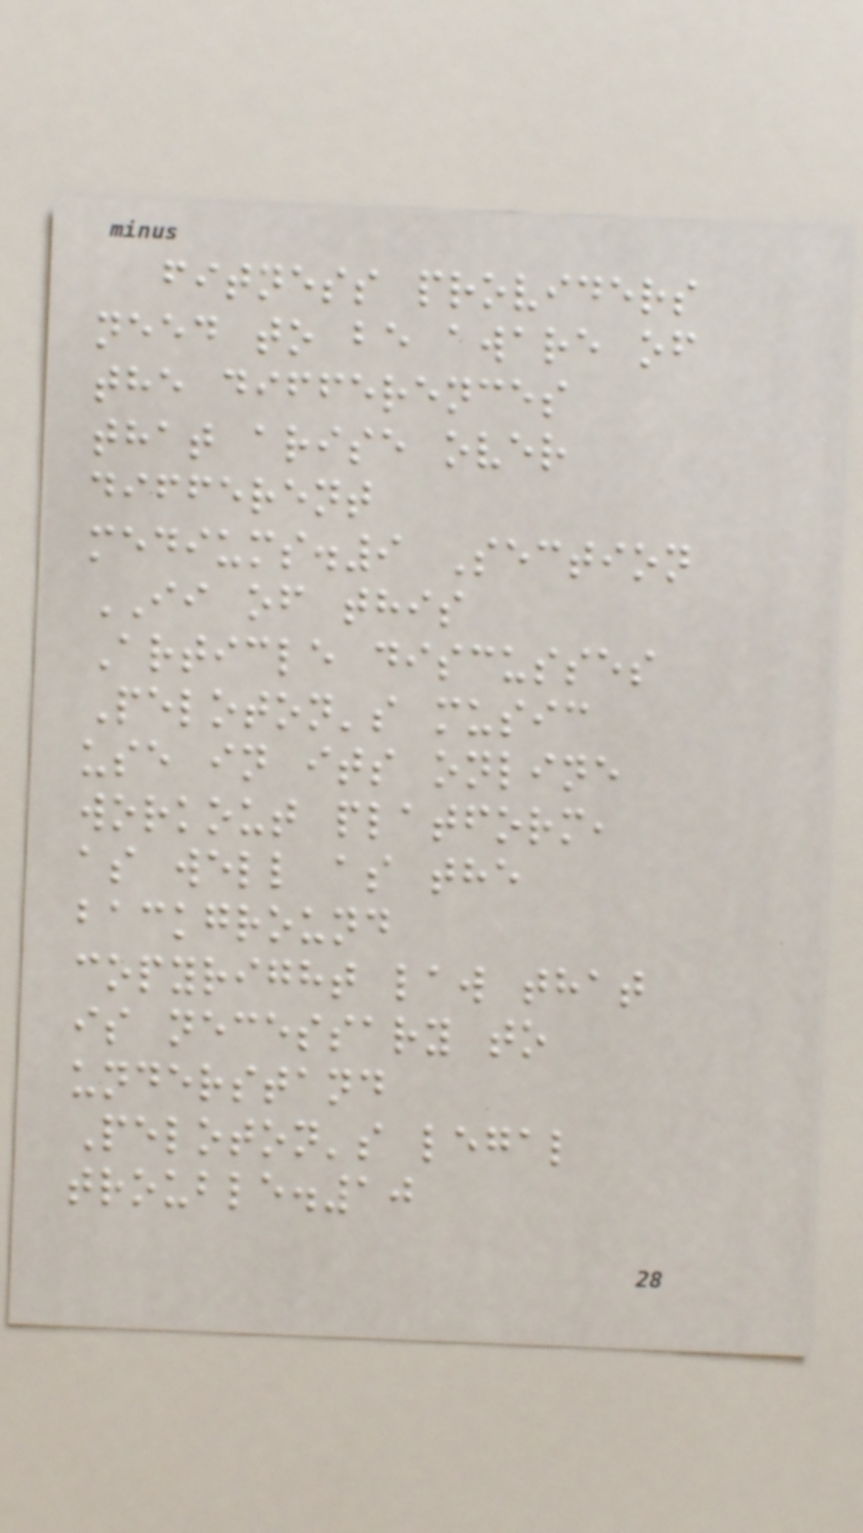fitness providers
need to be aware of
the differences
that arise over
different
mediums.9 Section
II of this
Article discusses
Peloton's music
use in its online
workout platform,
as well as the
background
copyright law that
is necessary to
understand
Peloton's legal
trouble.10
